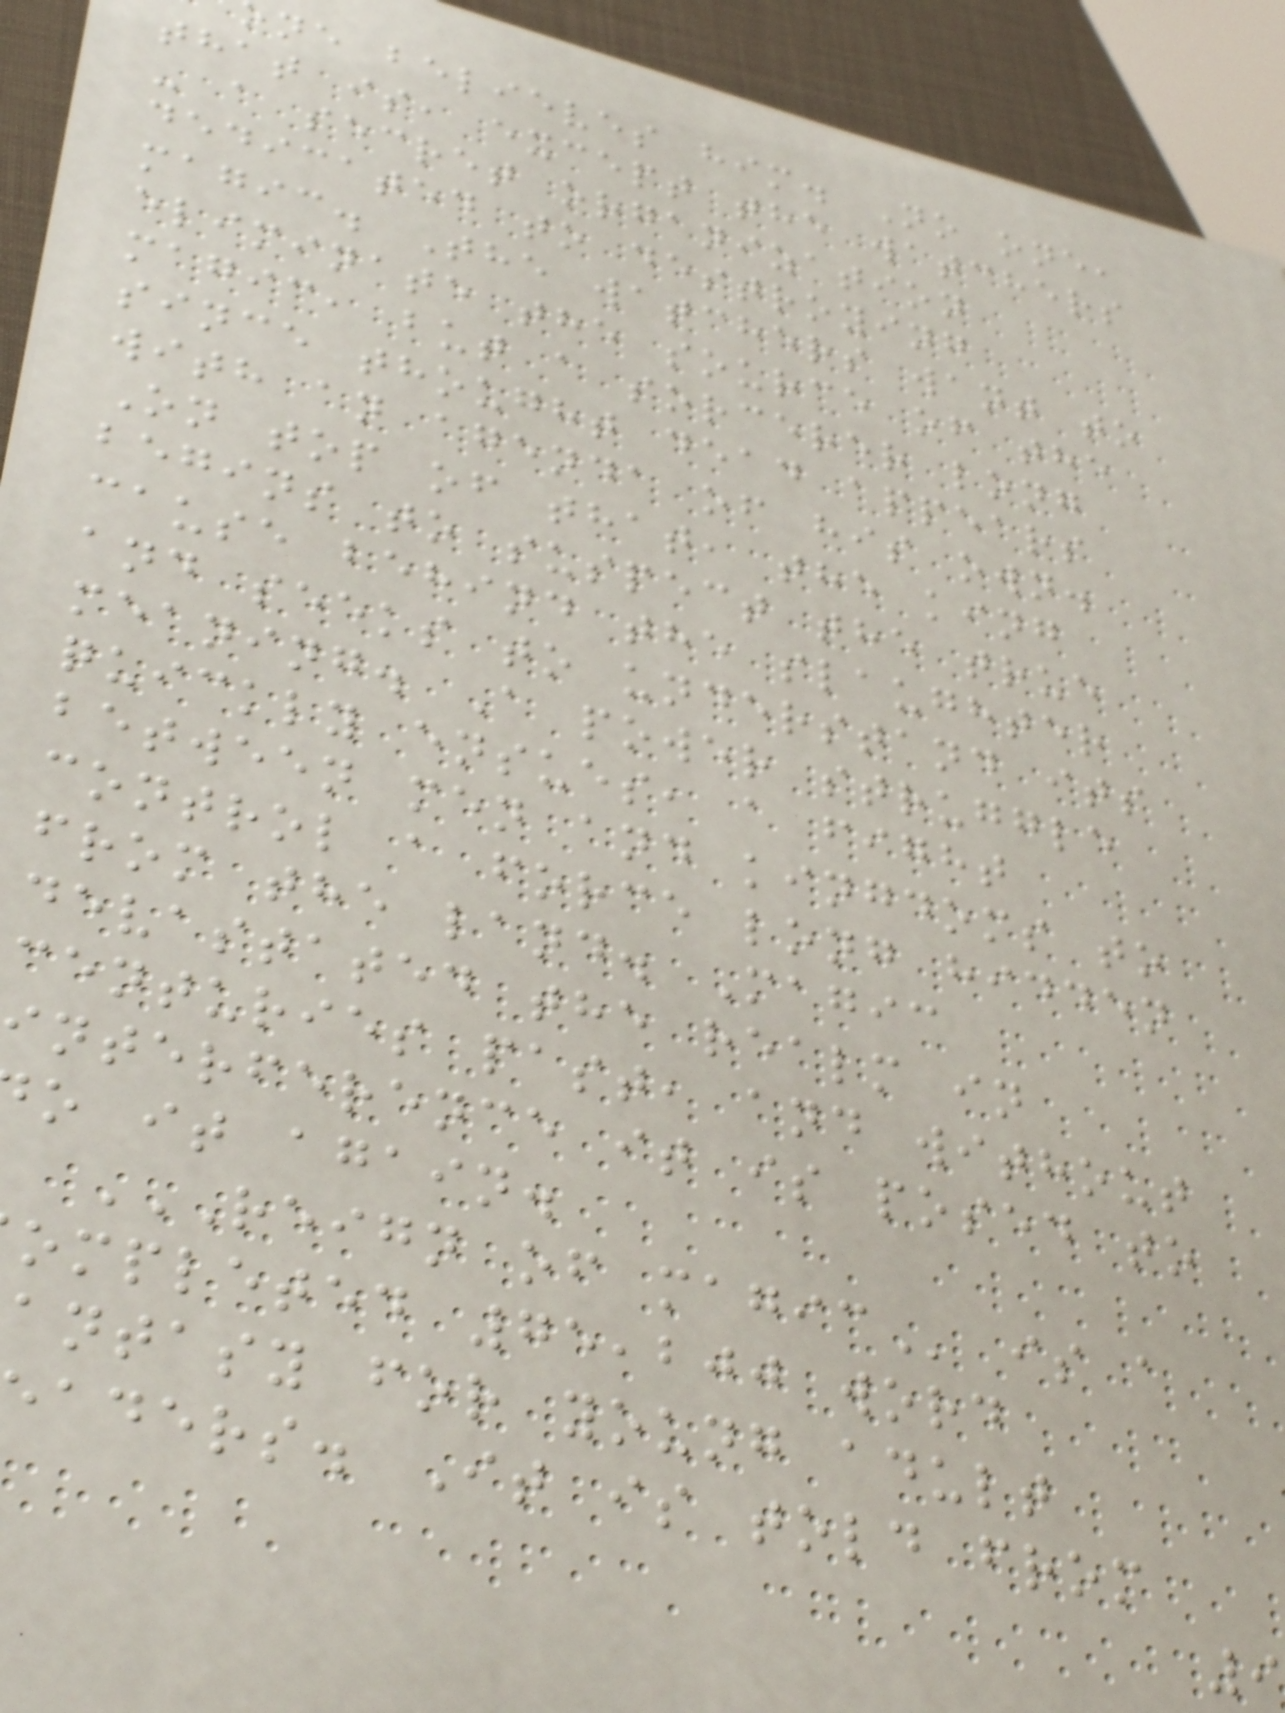ne believes him. No one,
that is, except the watchers
- a secret organization
dedicated to destroying
magic. The watchers want to
eliminate the source of the
magic, but a sorcerer long
since thought dead appears
with an agenda of his own.
On top of that, the king
begins to suspect the true
cause behind the slaughter
and seeks to understand its
meaning. A power struggle
quickly ensues, a fight
between men and kingdoms to
control a force long hidden
from the land. Magic
devastated the realm in
centuries past, and without
interference it is posed to
o it again.
REIGN OF MAGIC is a
ompleted 75,200 word
antasy for young adult
aders. It is told from
